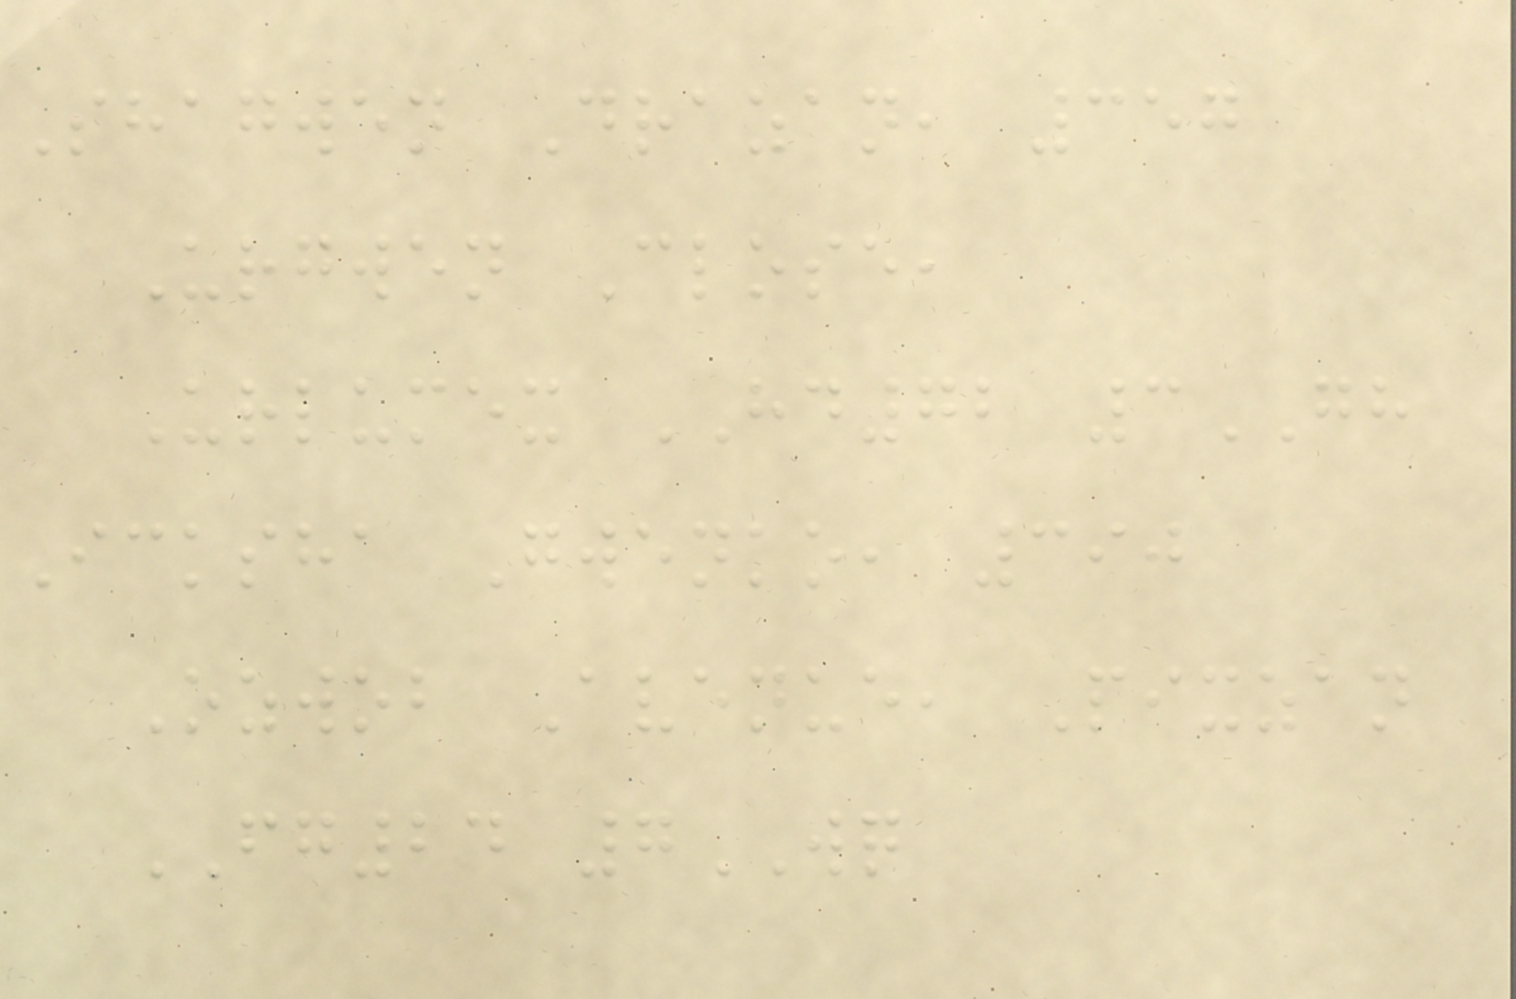Shagwen Drazan, 357
Urgwen Close,
Urlumex HD72 3GH
Icksha Gwenko, 390
Ozwob Avenue, Pixzan
FG24 7WQ
